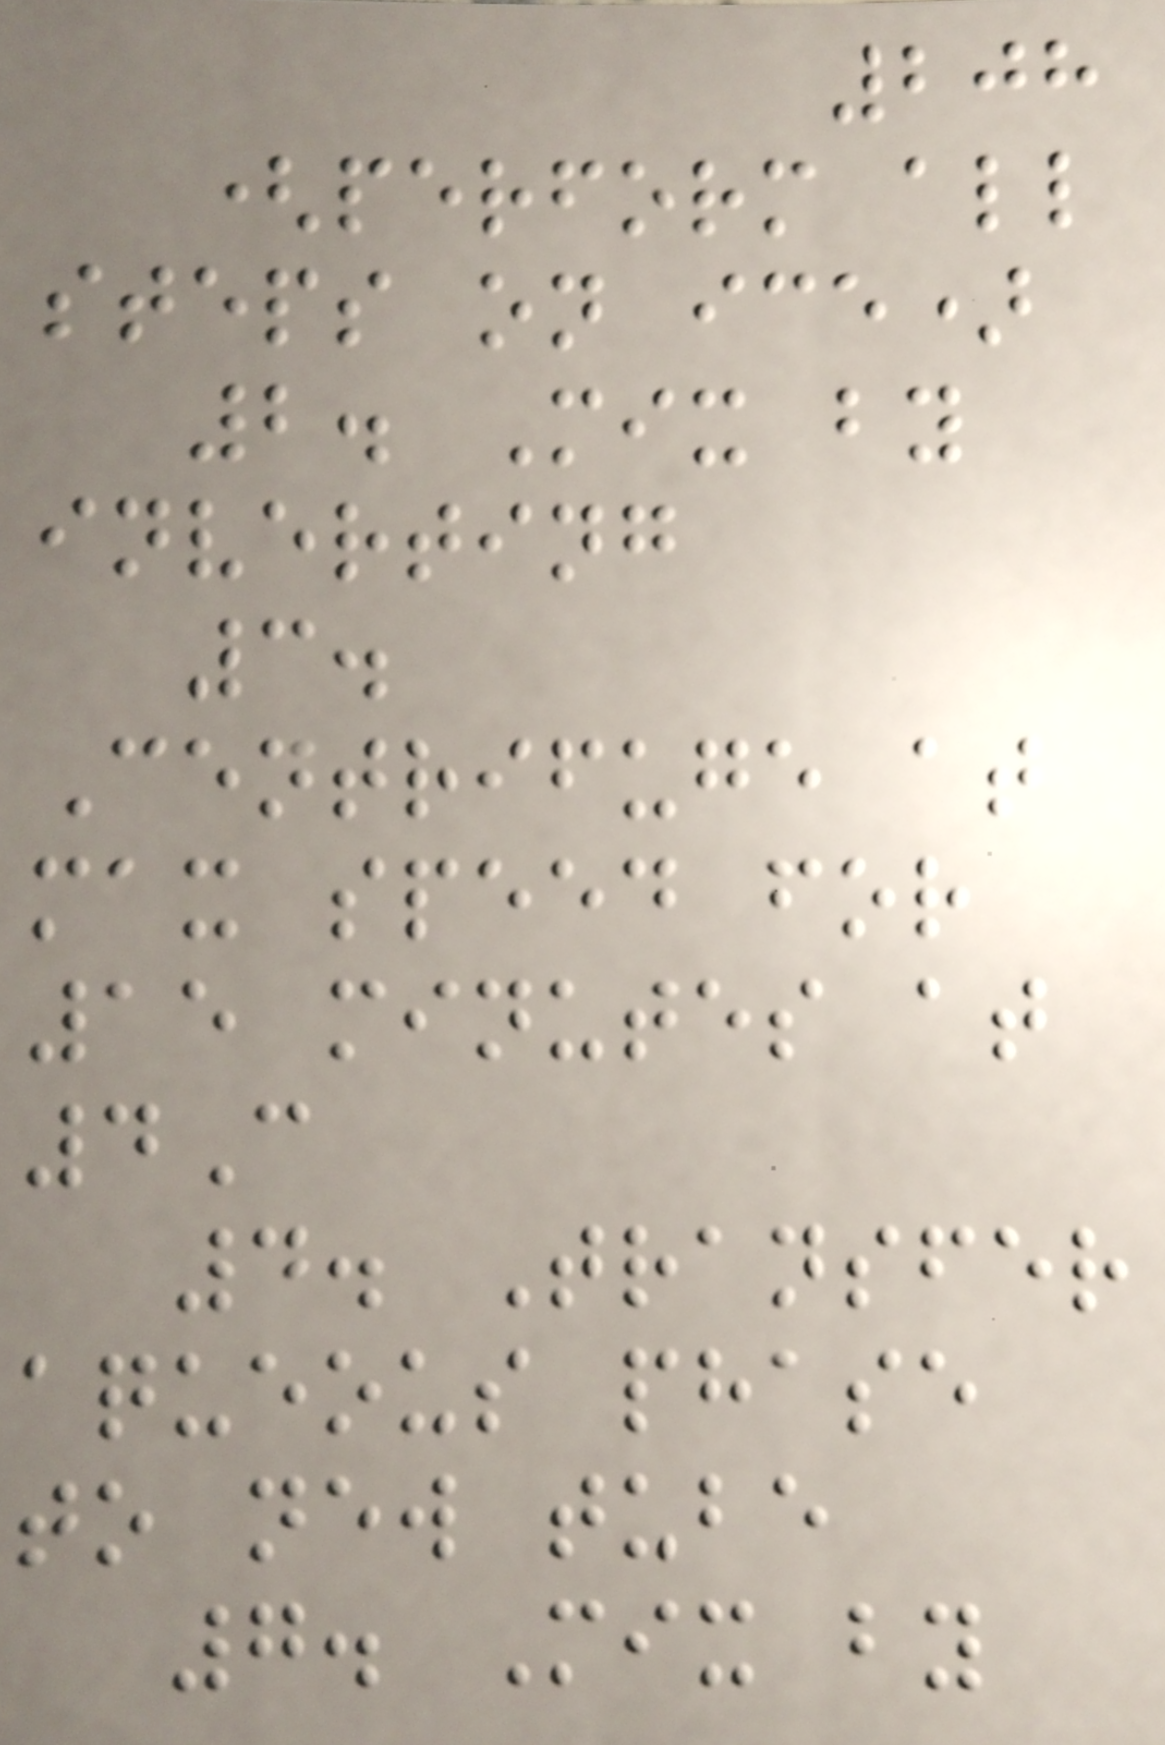208
(perform all
steps on ice)
2. Mix by
inverting
3.
Centrifuge at
max speed for
15 minutes at
4C
4. Transfer
aqueous phase
to new tube
7. Mix by
